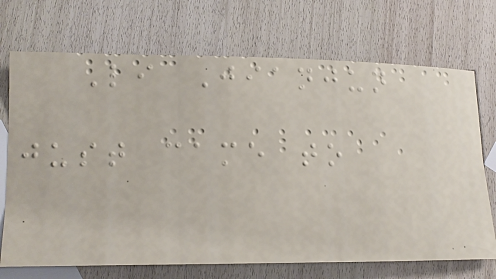Li Jianjun
just came to
